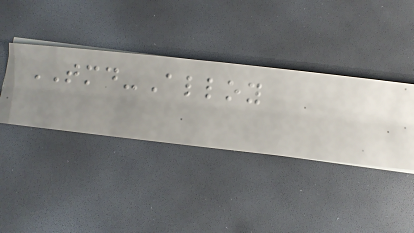TMD-Alloy
